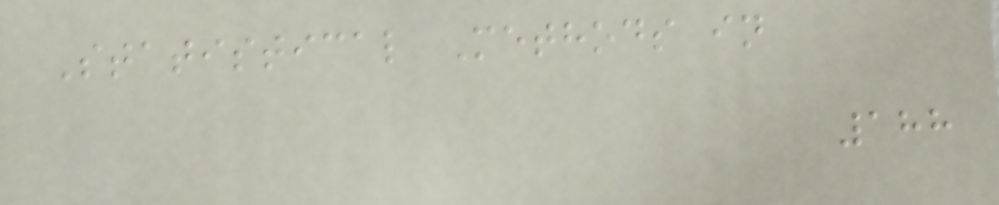Statistical Methods in
188
